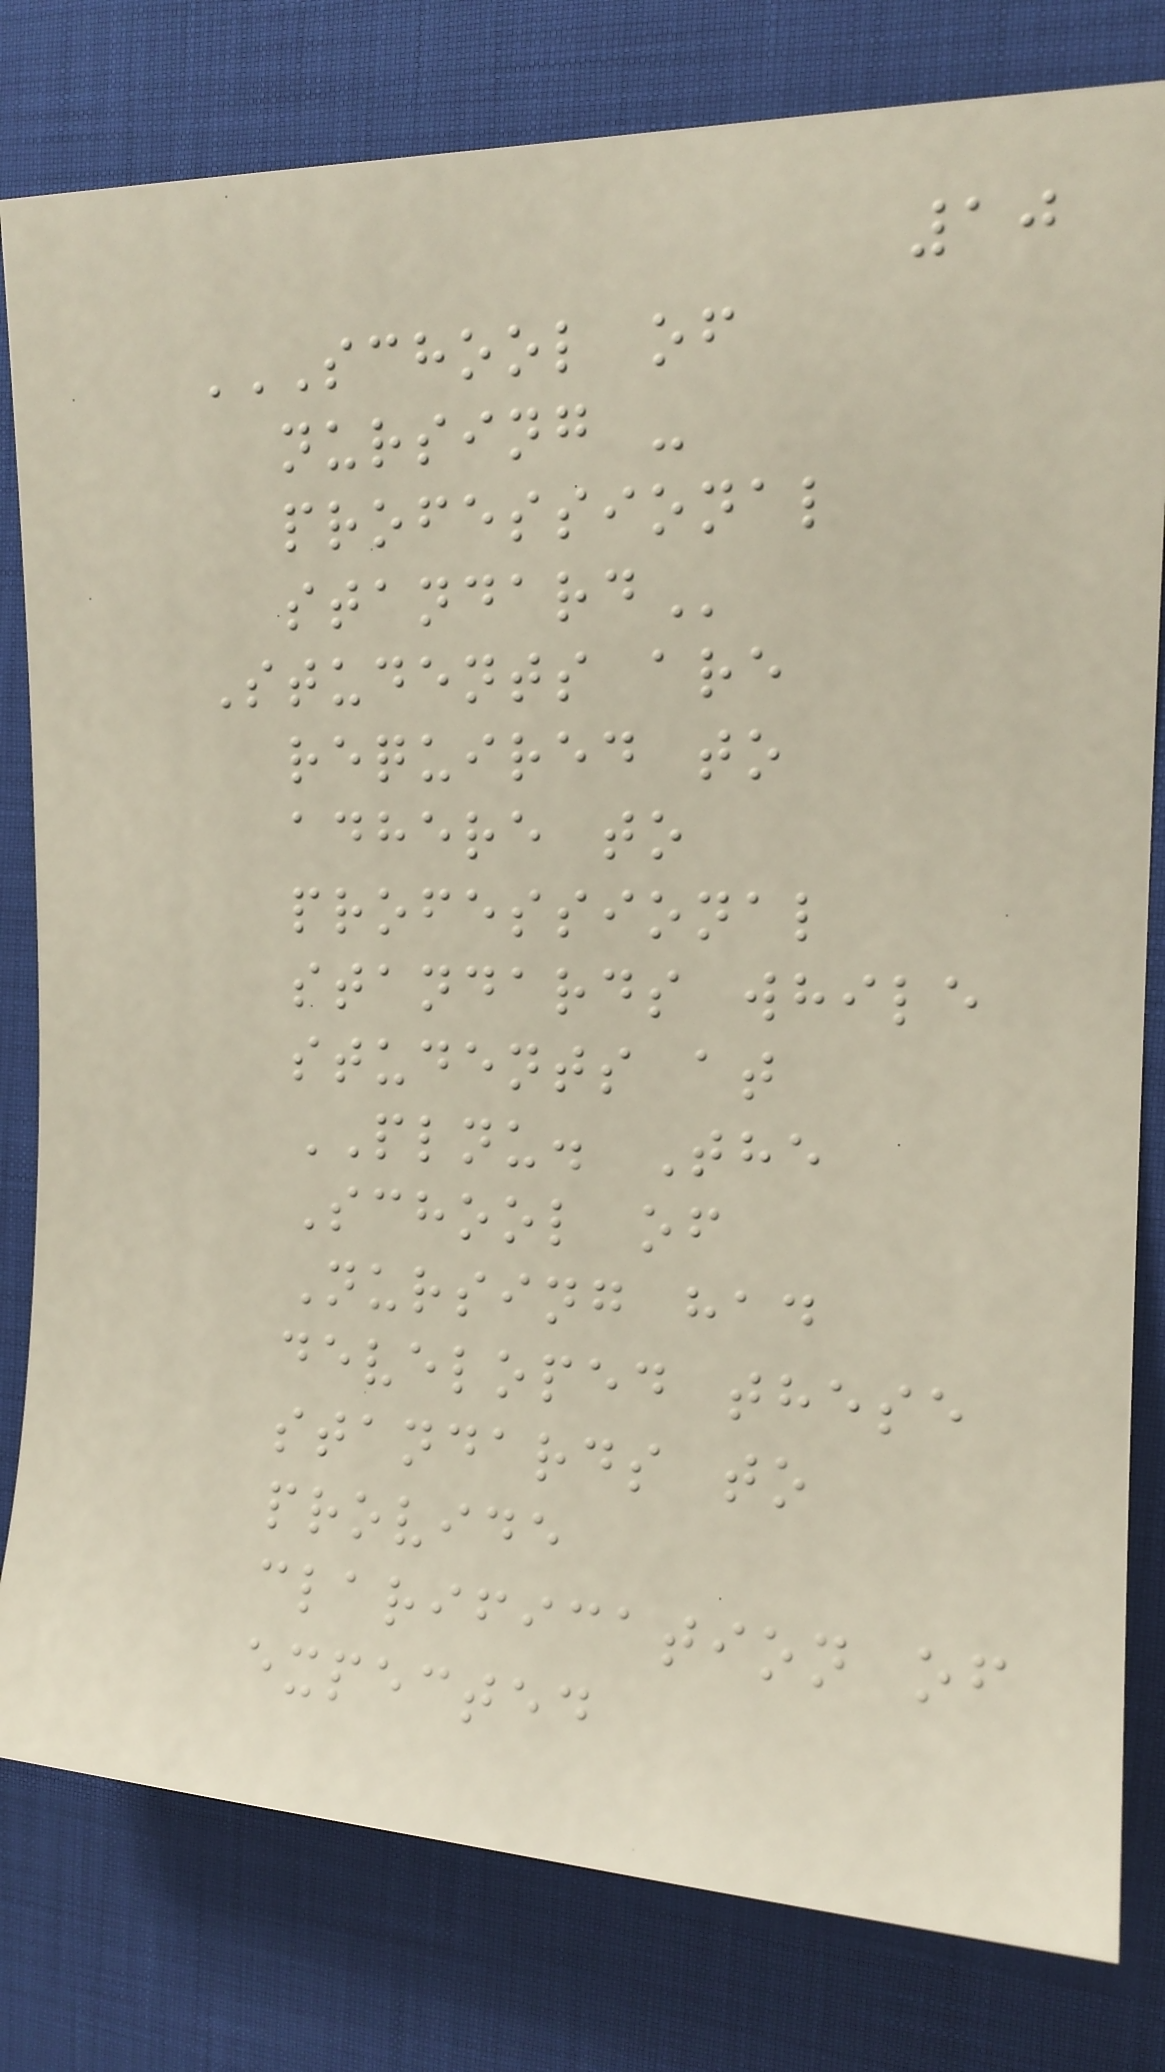10
SCHOOL OF
NURSING -
PROFESSIONAL
STANDARD
Students are
required to
adhere to
professional
standards while
students at
PLNU. The
School of
Nursing had
developed these
standards to
provide
clarification of
expected
